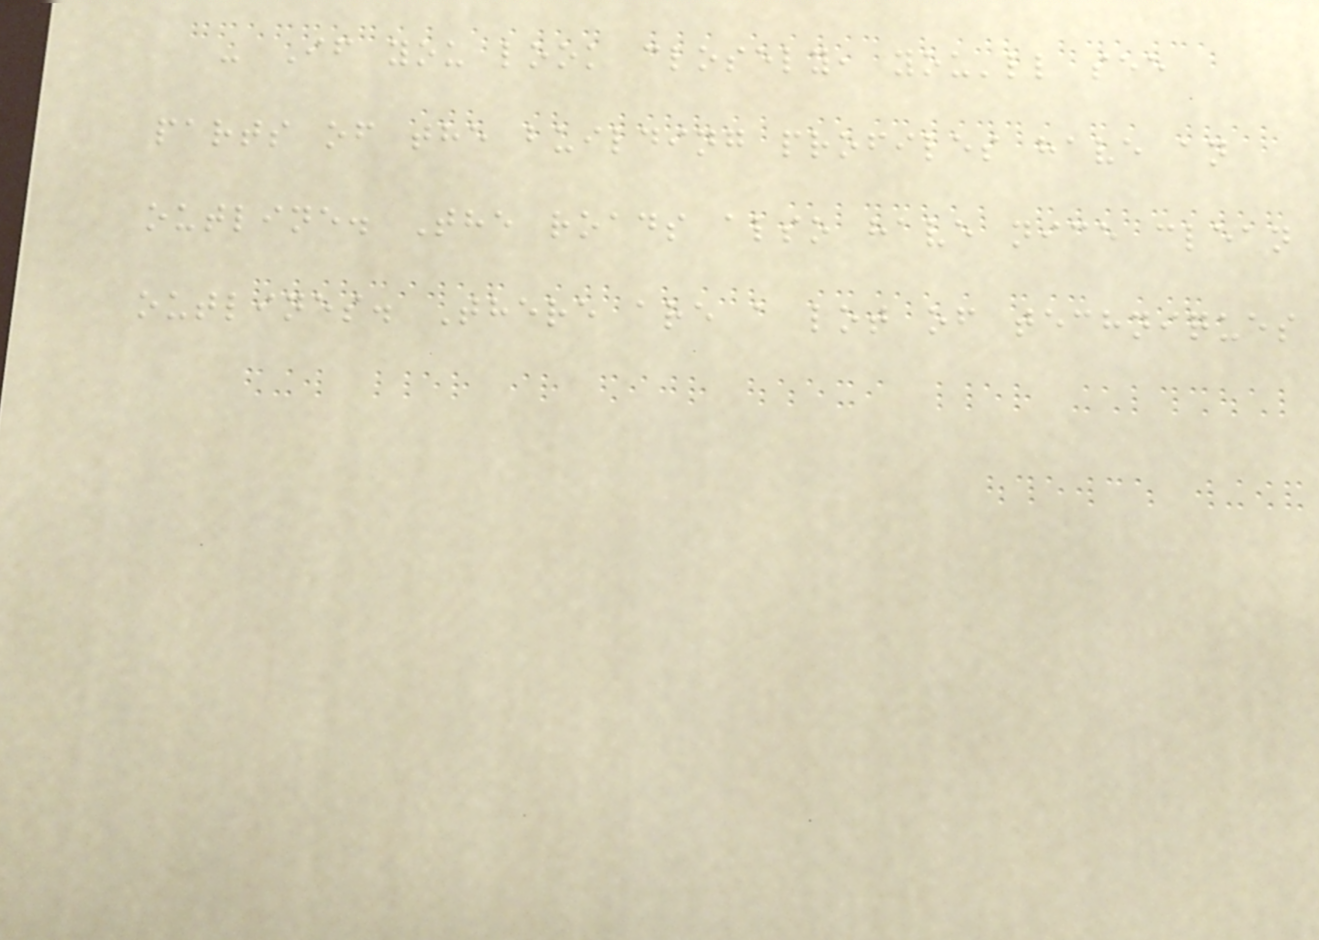- If you look closely, you'll see
parts of the building profiles have an
outline. The roads also have nice clean
outlines. There are a lot of techniques
